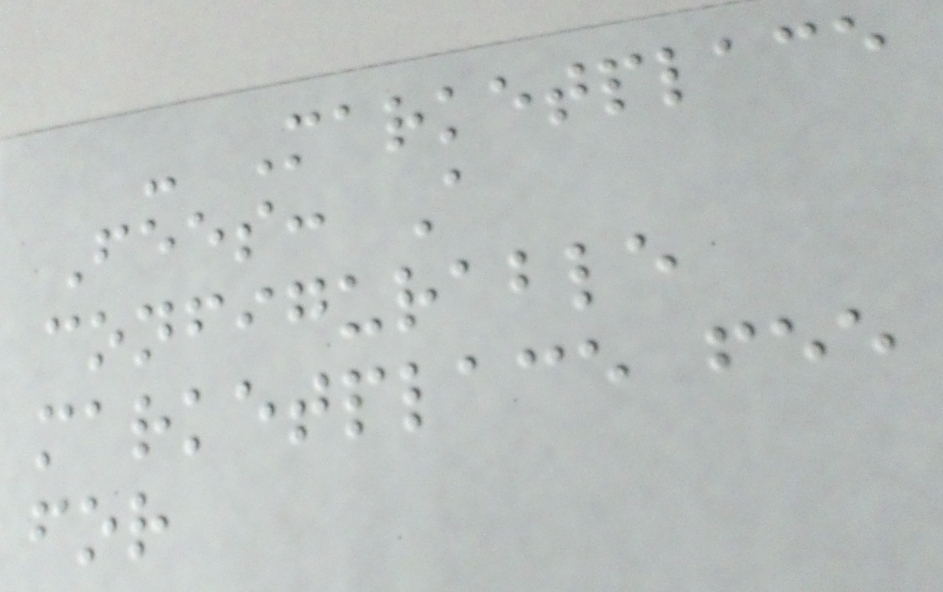- Marketplace
Fees: A
configurable
marketplace fee
for
